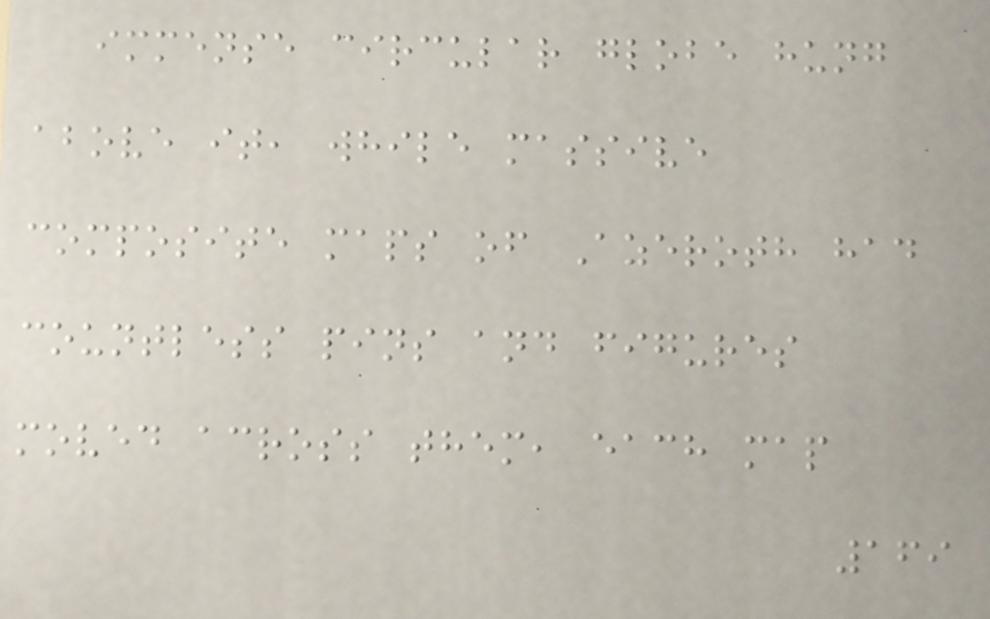immense circular globe hung
above it, while massive
composite maps of Azeroth had
countless pins and figures
moved across them, each map
169
